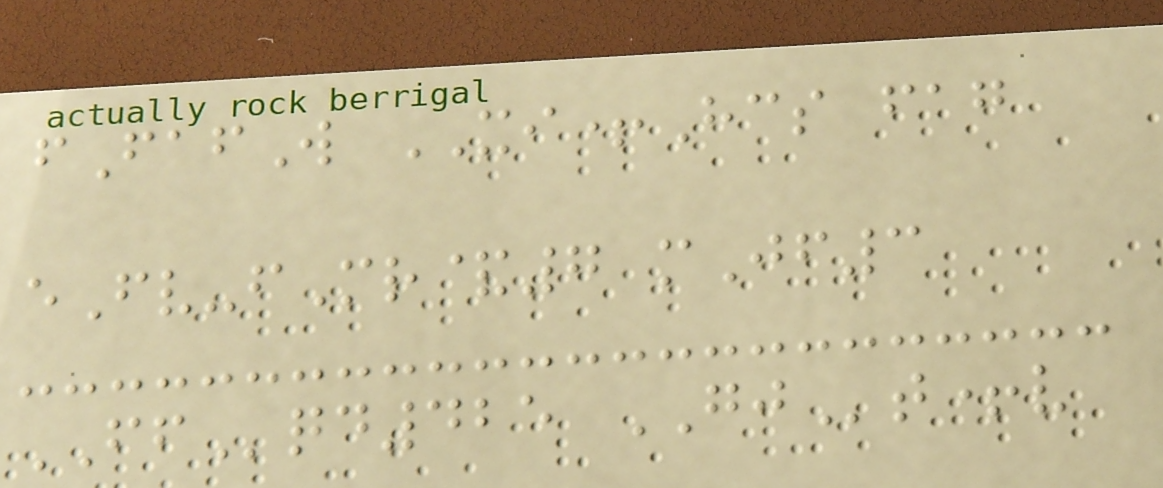fFafW XI+Hcs fag
eFv-fMr&7 mJf3
FFqd425 GJt+v
